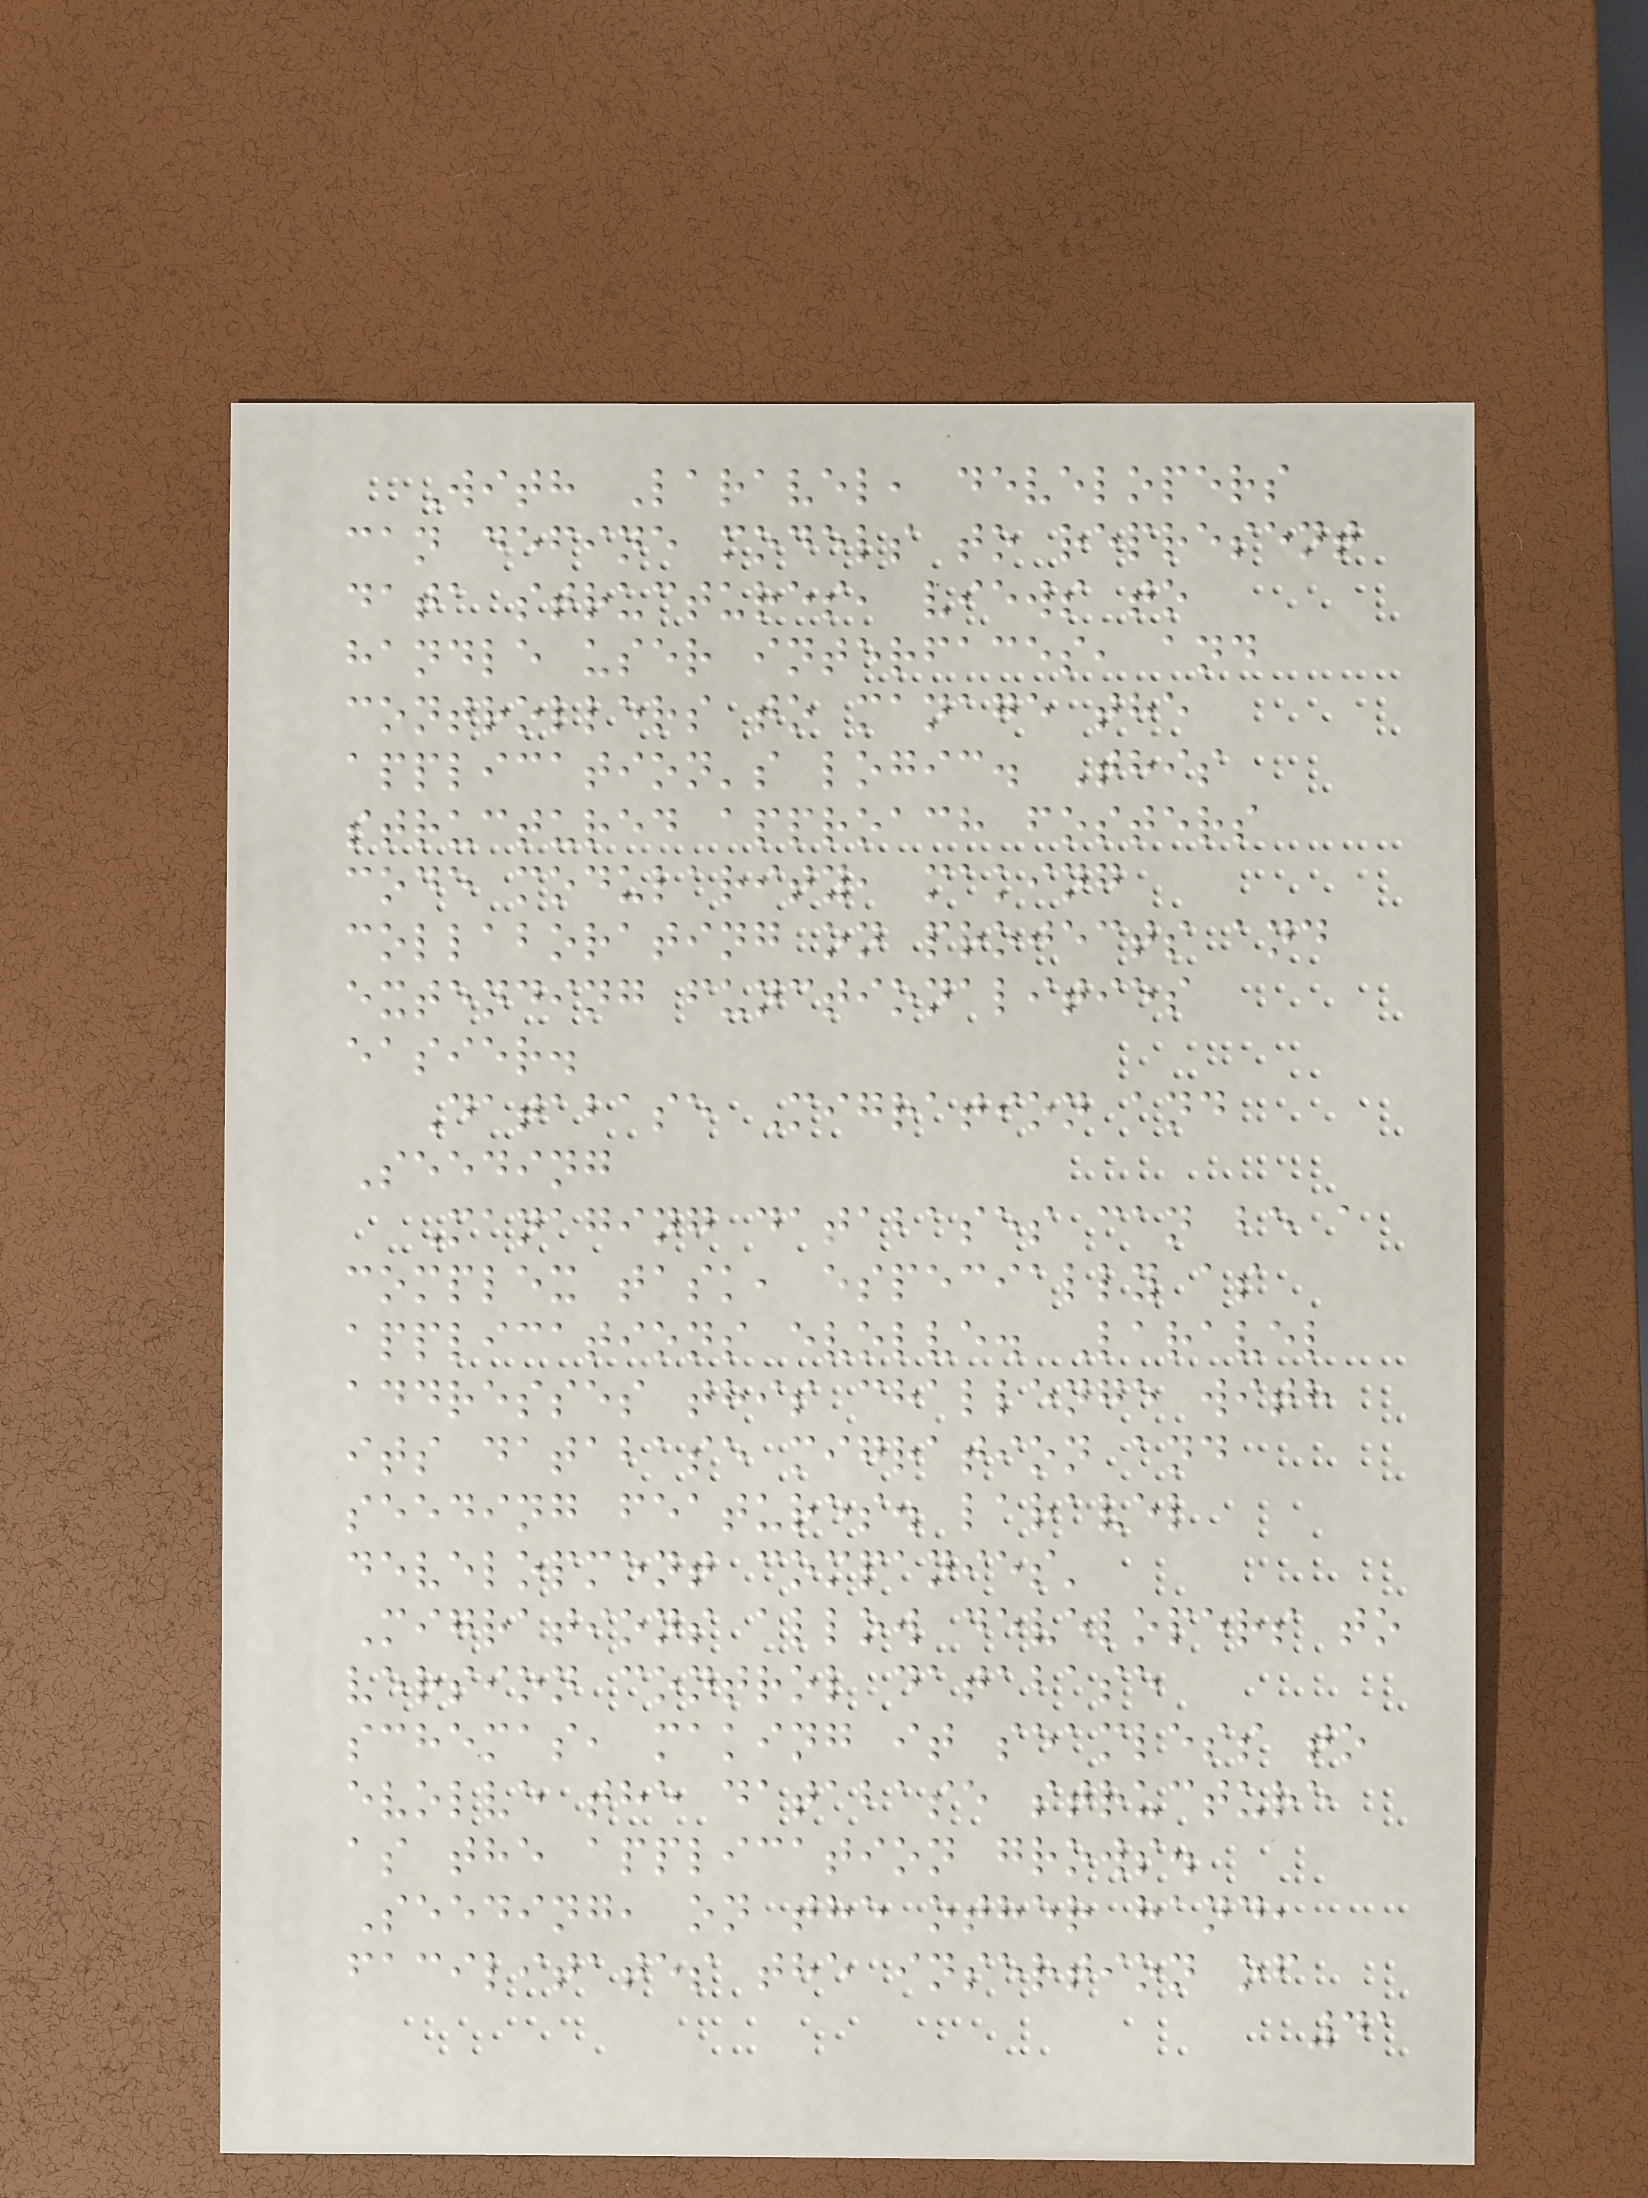With Laravel, developers
can define models to represent
data structures, views to
handle user interfaces, and
controllers to manage the
application's logic. This
structured approach fosters
code modularity, making
collaborating on projects and
extending functionalities
easier.
Database Migration and
Seeding
Managing databases can be a
complex task, especially as
applications evolve. Laravel
addresses this challenge with
its database migration and
seeding features. laravel
development companies'
Migrations allow developers to
version control database
schemas, making it seamless to
evolve the database structure
as the application grows.
Seeding, on the other hand,
facilitates the insertion of
41
